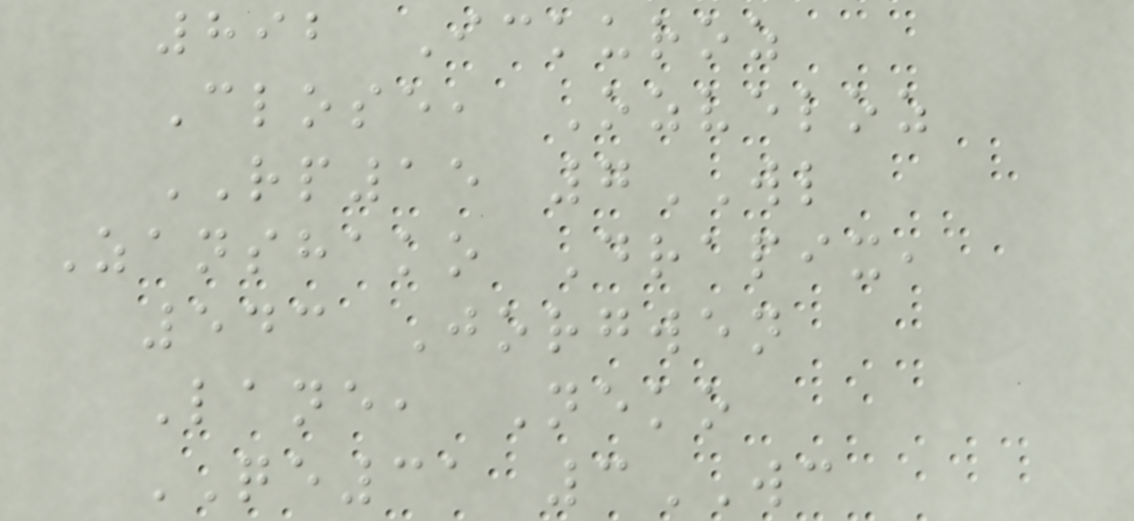892 Ickuroz
Close, Ozveloz
RP15 7WL
Zanshako Drapix,
543 Jorgwen
Lane, Neko
QE31 3WC
